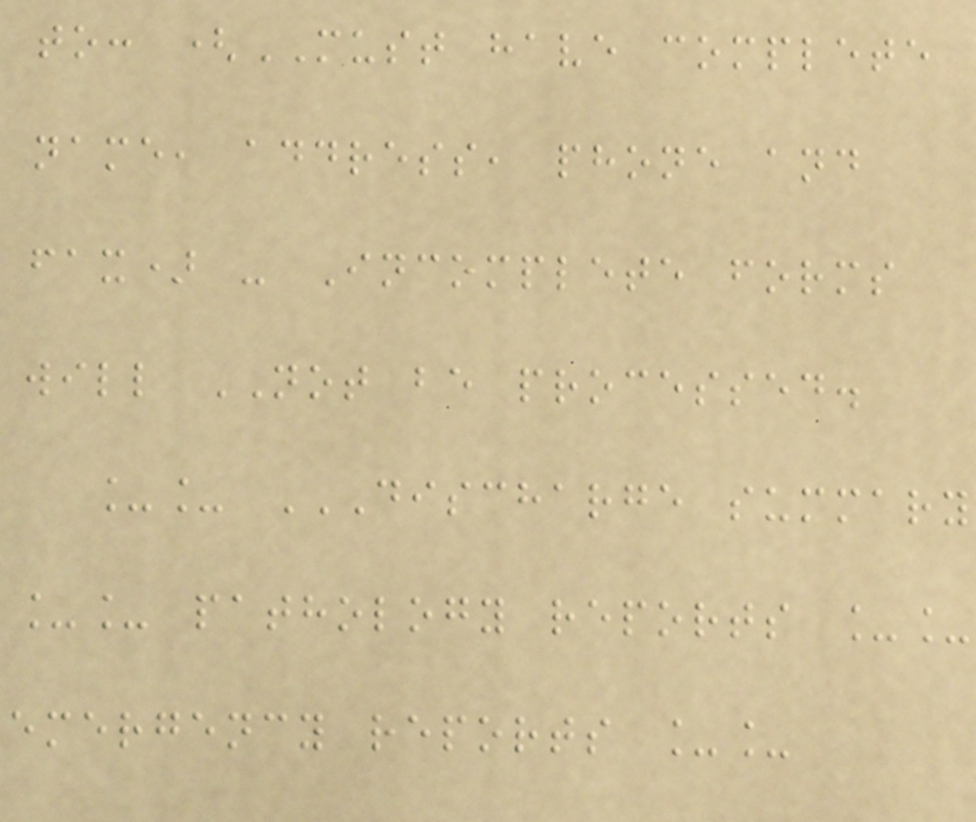to: (MUST have complete
name, address, phone and
fax) - Incomplete forms
will NOT be processed.
__ DISCHARGE SUMMARY
__ PATHOLOGY REPORTS __
EMERGENCY REPORTS __
